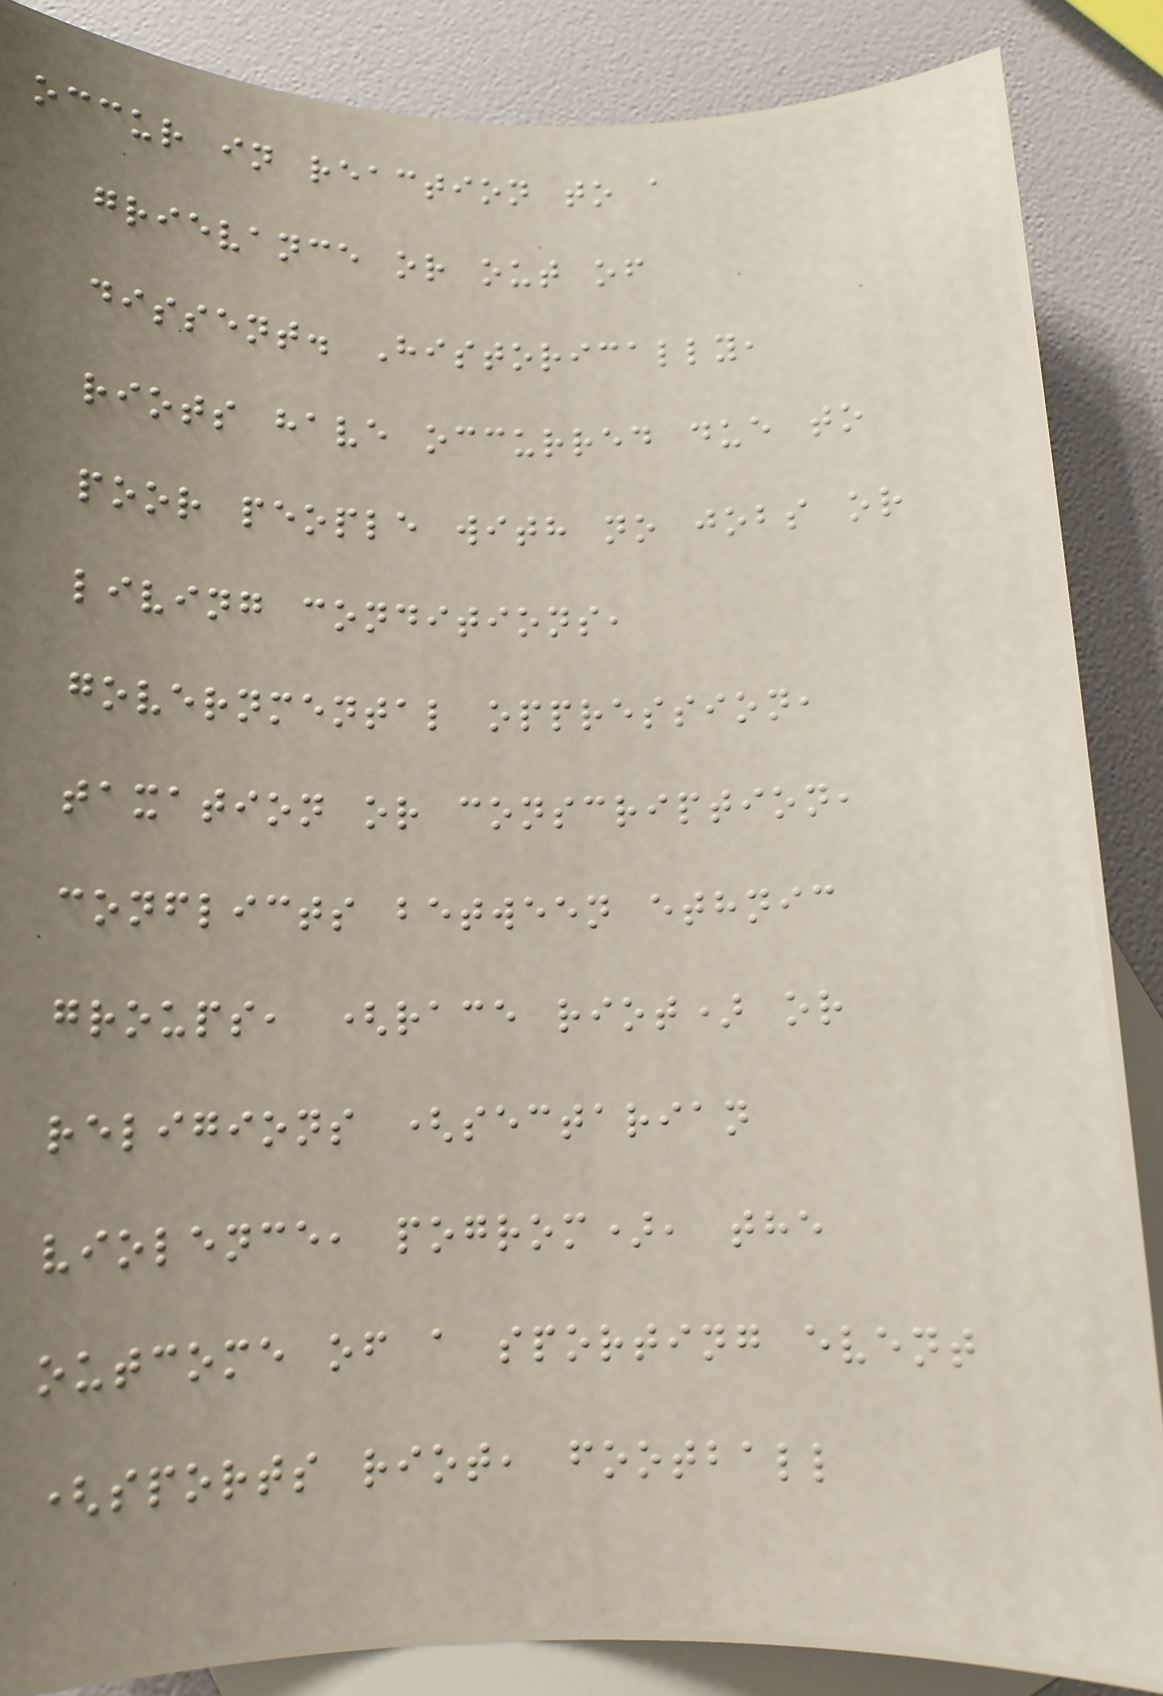occur in reaction to a
grievance or out of
dissent. Historically,
riots have occurred due to
poor people with no jobs or
living conditions,
governmental oppression,
taxation or conscription,
conflicts between ethnic
groups, (race riot) or
religions (sectarian
violence, pogrom), the
outcome of a sporting event
(sports riot, football
